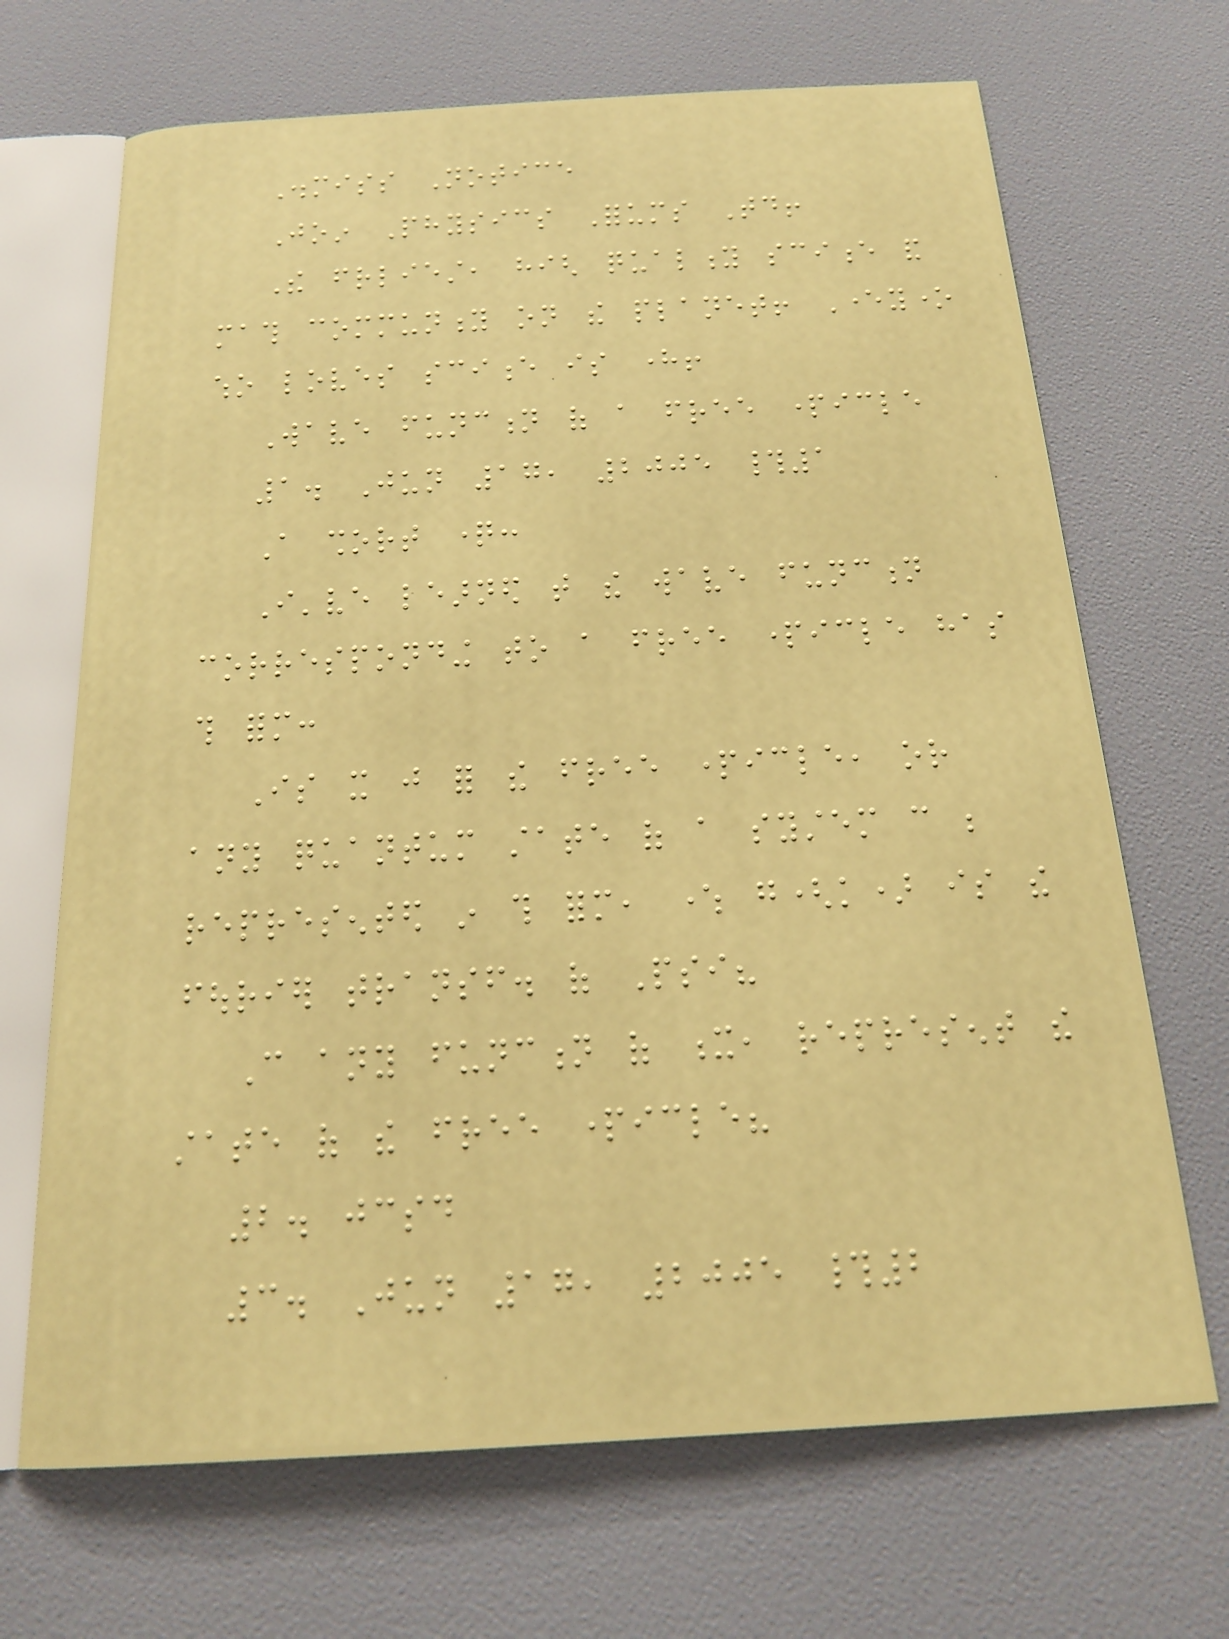Dismiss Notice
Join Physics Forums Today!
The friendliest, high quality science and
math community on the planet! Everyone
who loves science is here!
Wave function of a free particle
1. Jun 17, 2005 #1
A short question:
I've learned that the wave function
corresponding to a free particle has
this form:
Is it just for the free particle, or
any quantum state of a system can be
represented in this form, where g(k) is the
fourier transf. of Psi?
Can any function of x, represent the
state of the free particle?
2. jcsd
3. Jun 17, 2005 #2
